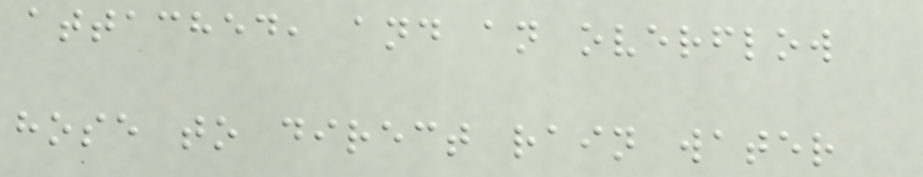attached, and an overflow
hose to direct rain water
